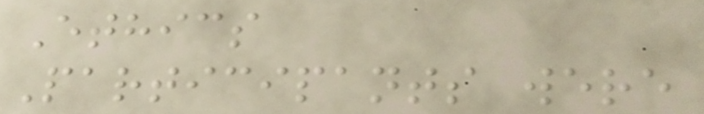Ethics
Participants were
